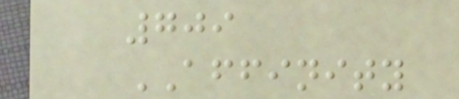709
AFFINITY
